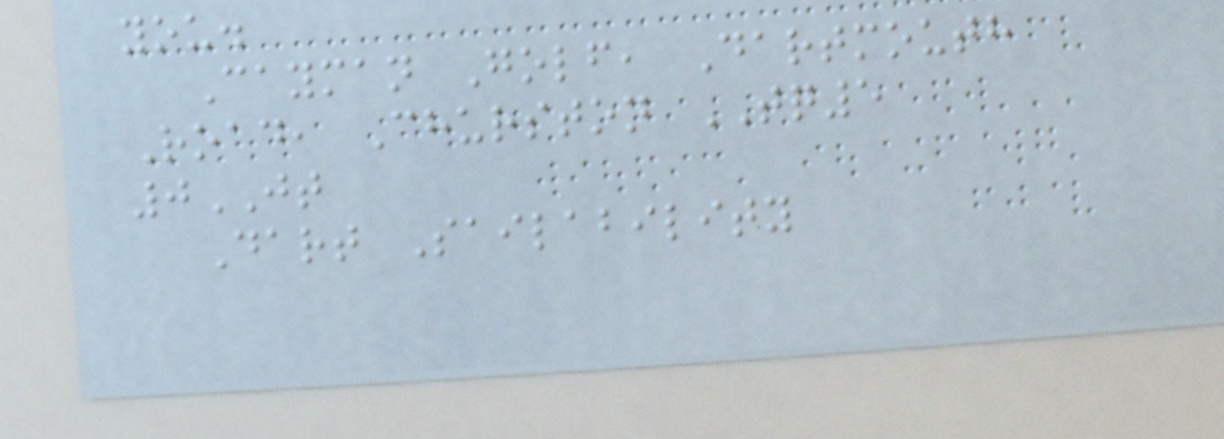you.
Cayman Golf, Dartmouth
Road, Churston TQ5
0JT
Dart Sailability
